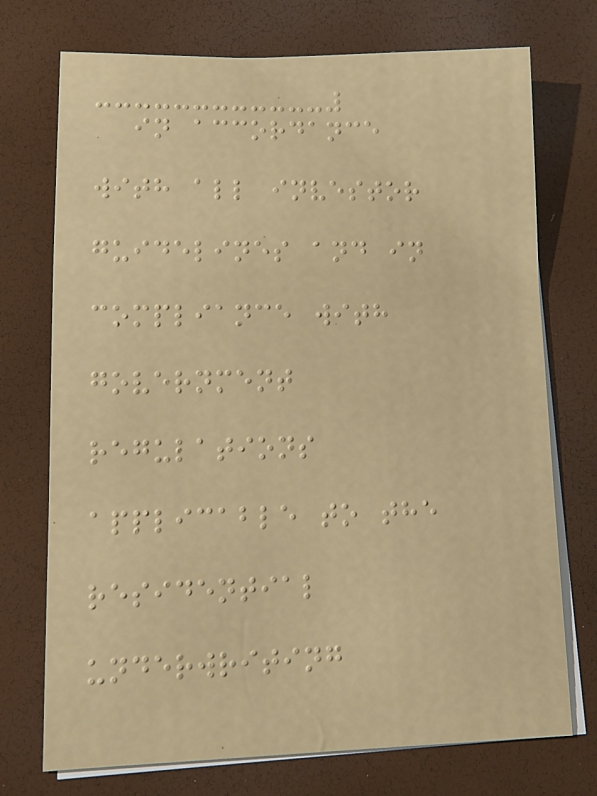in accordance
with all investor
guidelines and in
compliance with
government
regulations
applicable to the
residential
underwriting
